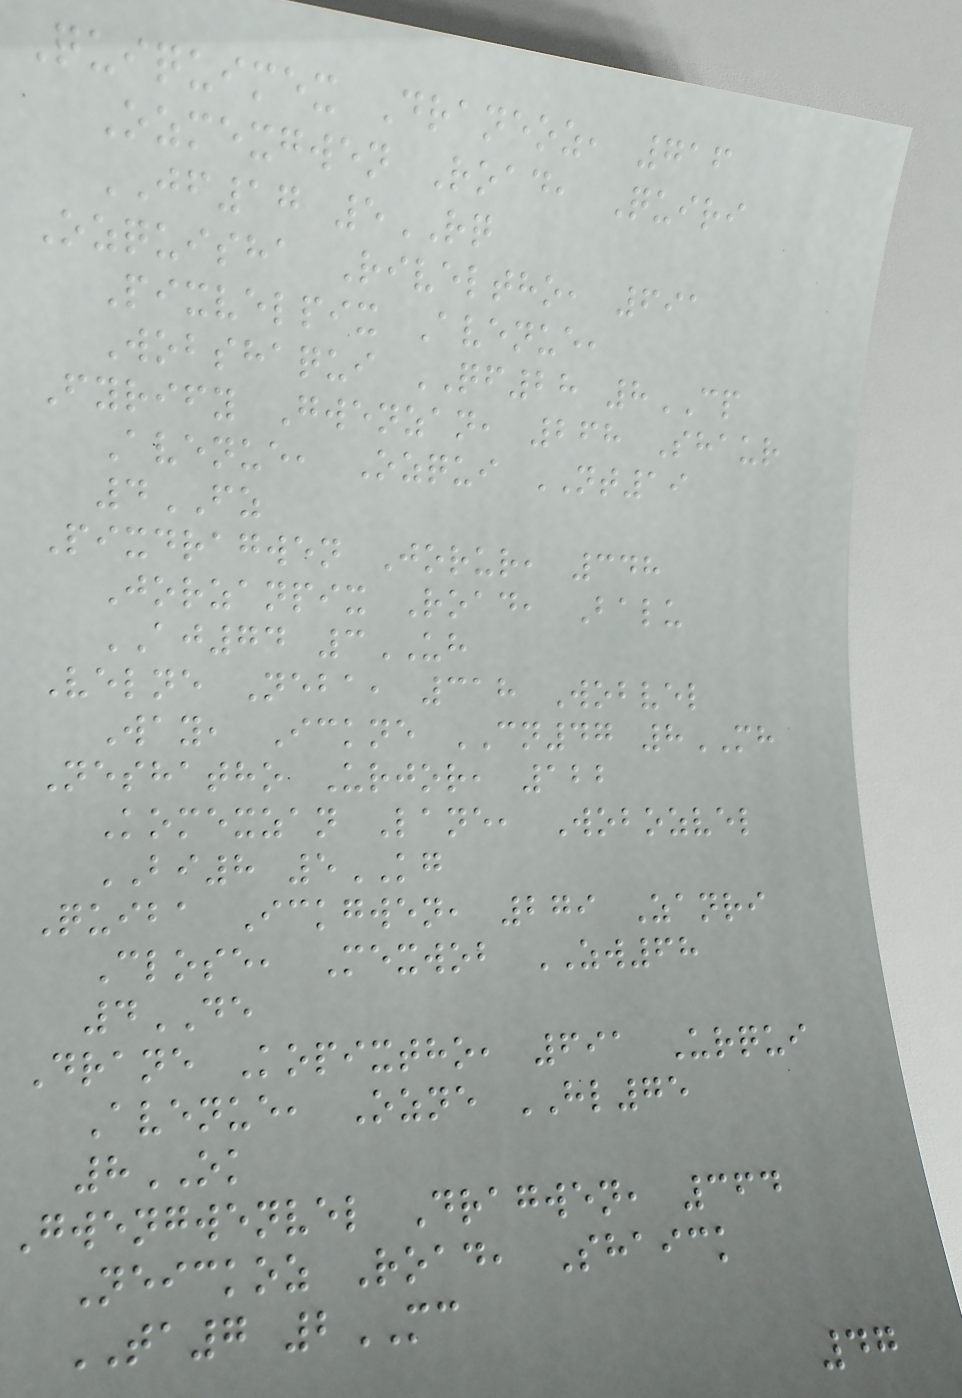Quiquimex Draneoz, 716
Ozmexgwen Road, Quiri
JF17 5RQ
Ozquisha Riveltho, 691
Pixvelpix Avenue,
Wobshaqui QF28 8CP
Fyrify Gwenzan, 268 Shaur
Avenue, Ozqui NT19
4FZ
Pixdragwen Jorur, 348
Jorzanpix Road, Balu
AJ74 3UH
Velne Neba, 318 Wobvel
Way, Ickne CN47 8MH
Neshatho Urjor, 122
Komexzan Lane, Wobozvel
BI8 5KG
Quiba Ickgwen, 279 Zanri
Close, Mexwob ZW68
4DE
Drane Kopixtho, 691 Urqui
Avenue, Ozne HL75
8OK
Gwengwenvel Dragwen, 364
Neickoz Road, Shaick
TA7 2MC
47
